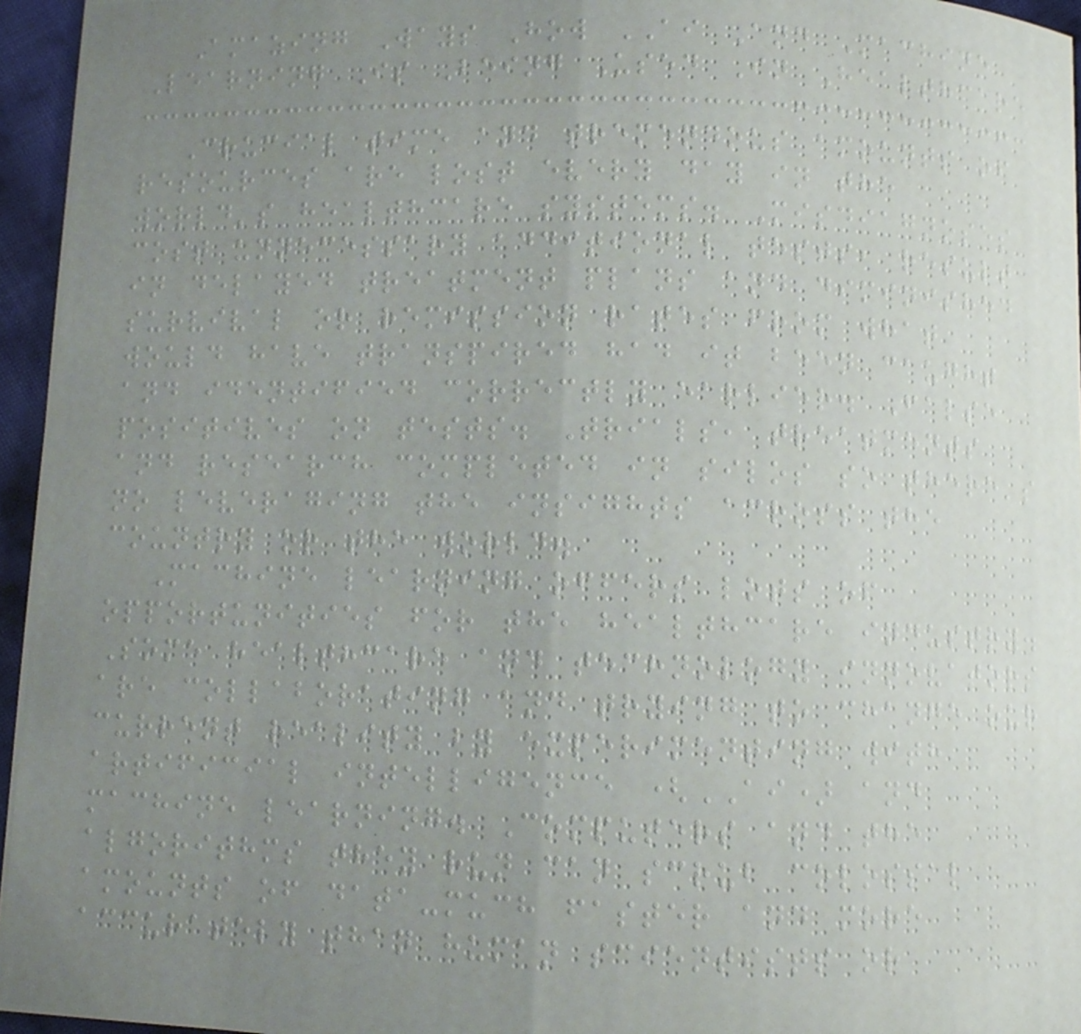Amazing Ways How AI And Machine
Learning Is Being Used In Healthcare
Crucial time and tremendous amounts of
resources are lost every day in the
world's healthcare systems. Misdiagnoses
cost unnecessary additional tests, result
in delayed treatment plans and diminished
survival or remission rates from what
would have transpired had it been caught
and identified correctly earlier. False
positives on tests. Trials, treatments
and research completed in silos so there's
no leveraging the insights across the
country or the world.
Machine learning offers lots of
opportunities for the healthcare industry.
Some healthcare and technology innovators
are collaborating and trying to change our
current reality by experimenting with
artificial intelligence (AI) and
machine learning. Computers and the
algorithms they run can scrub colossal
amounts of data-much faster and more
accurately than human scientists or
